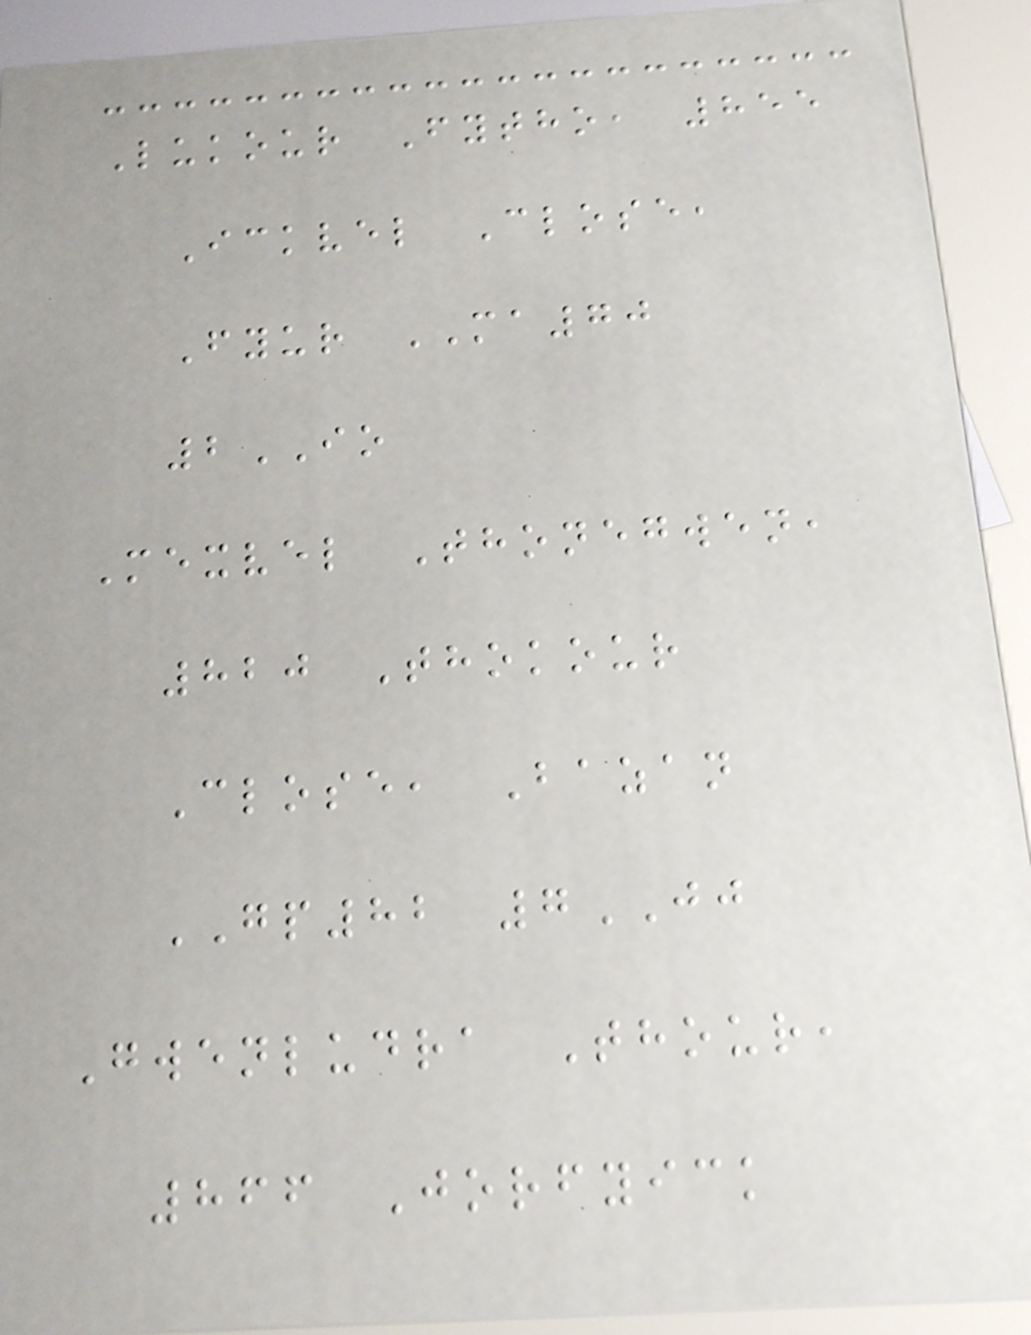Lukour Fytho, 855
Ickvel Close,
Fyur MA70
2IO
Mexvel Thonegwen,
820 Thokour
Close, Bazan
GP82 7JJ
Gwenludra Thour,
866 Jorfyick
